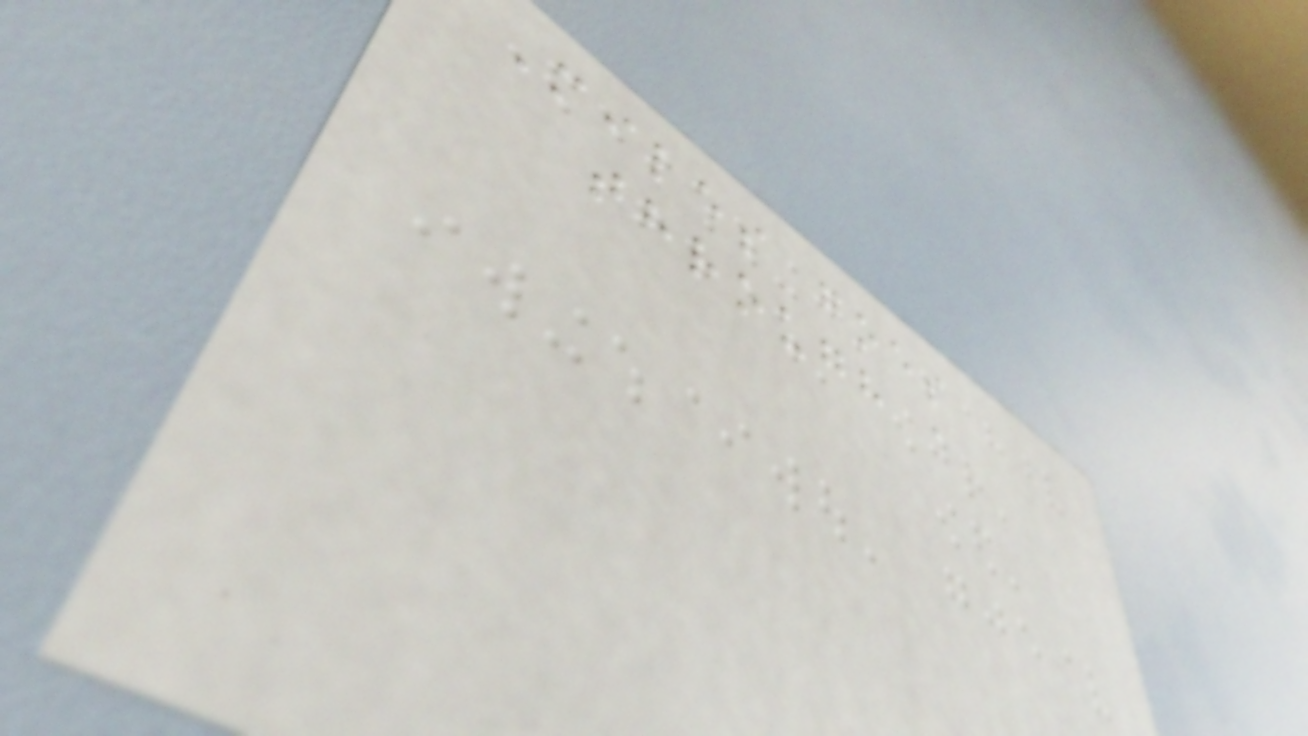Miles goes
through a
